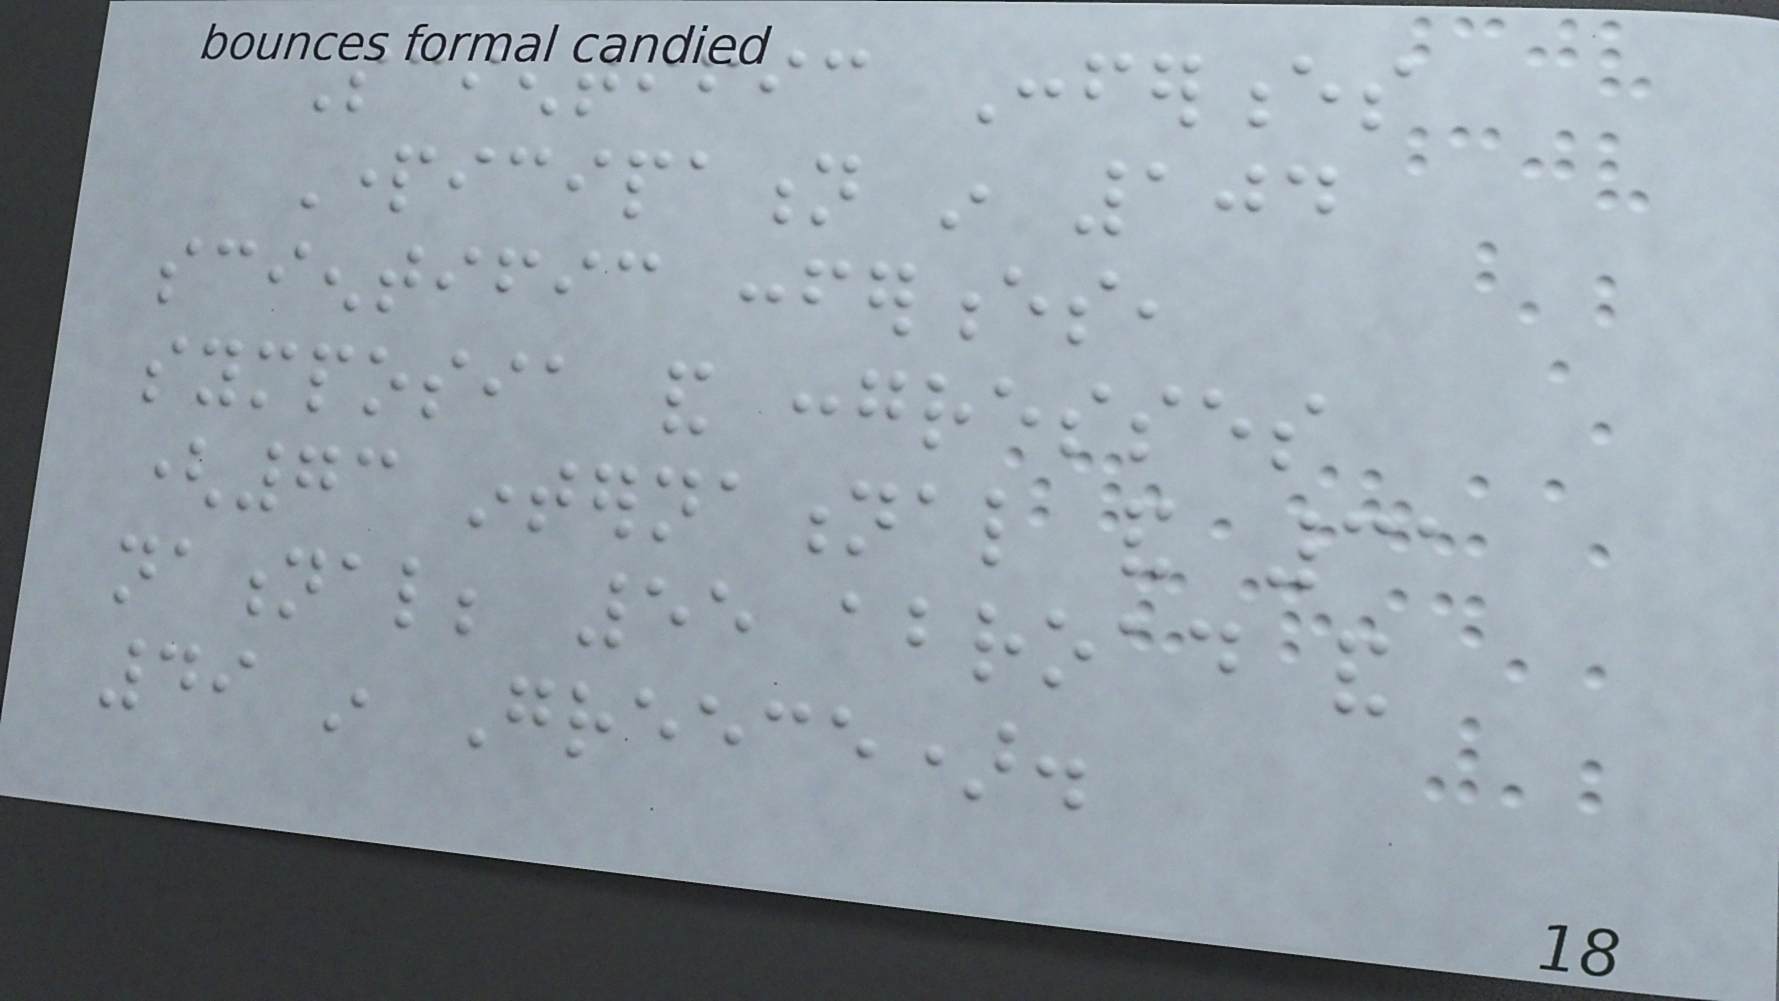Scientific Conferences
Participation in 104
scientific conferences,
symposia and congresses
(73 international and 31
national; 55 abroad and
49 in Greece).
